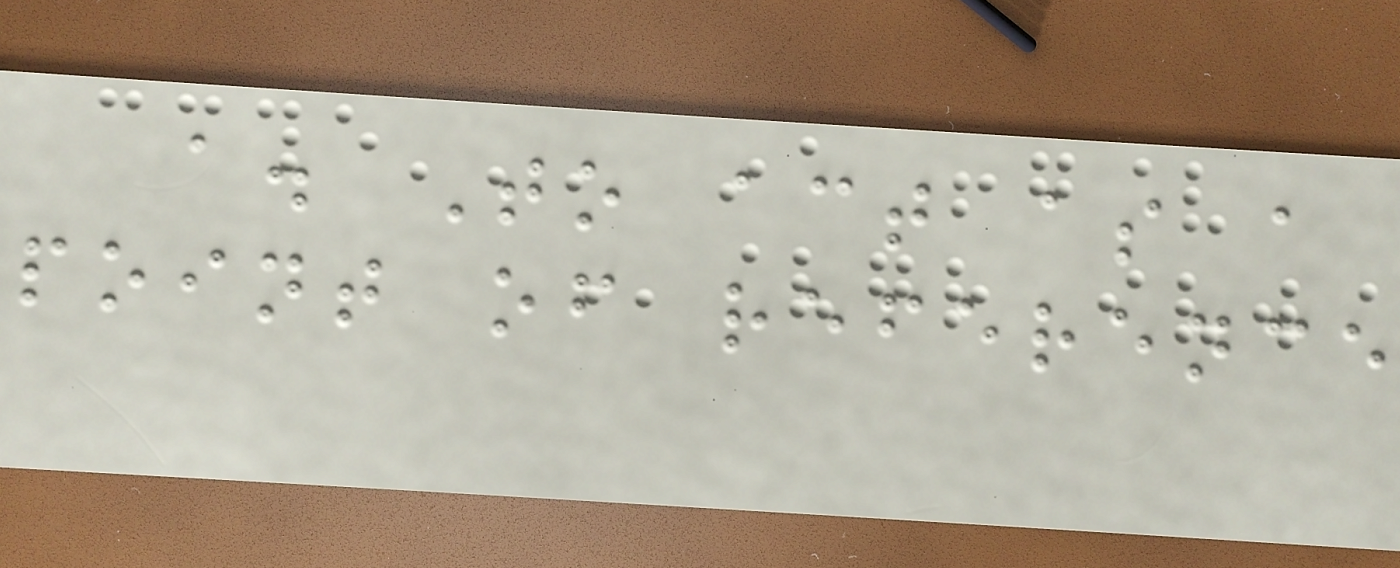a. To act as a
point of reference
